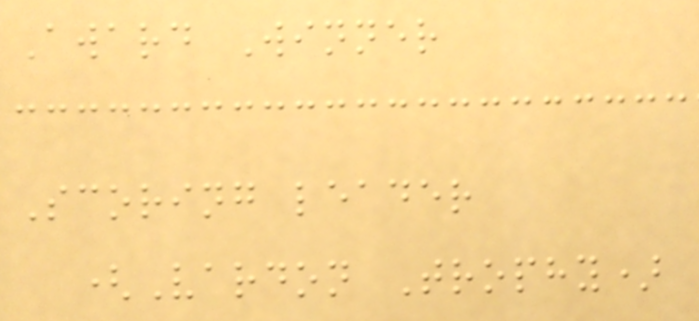Award Winner
Scoring leader
(Vardon Trophy)
